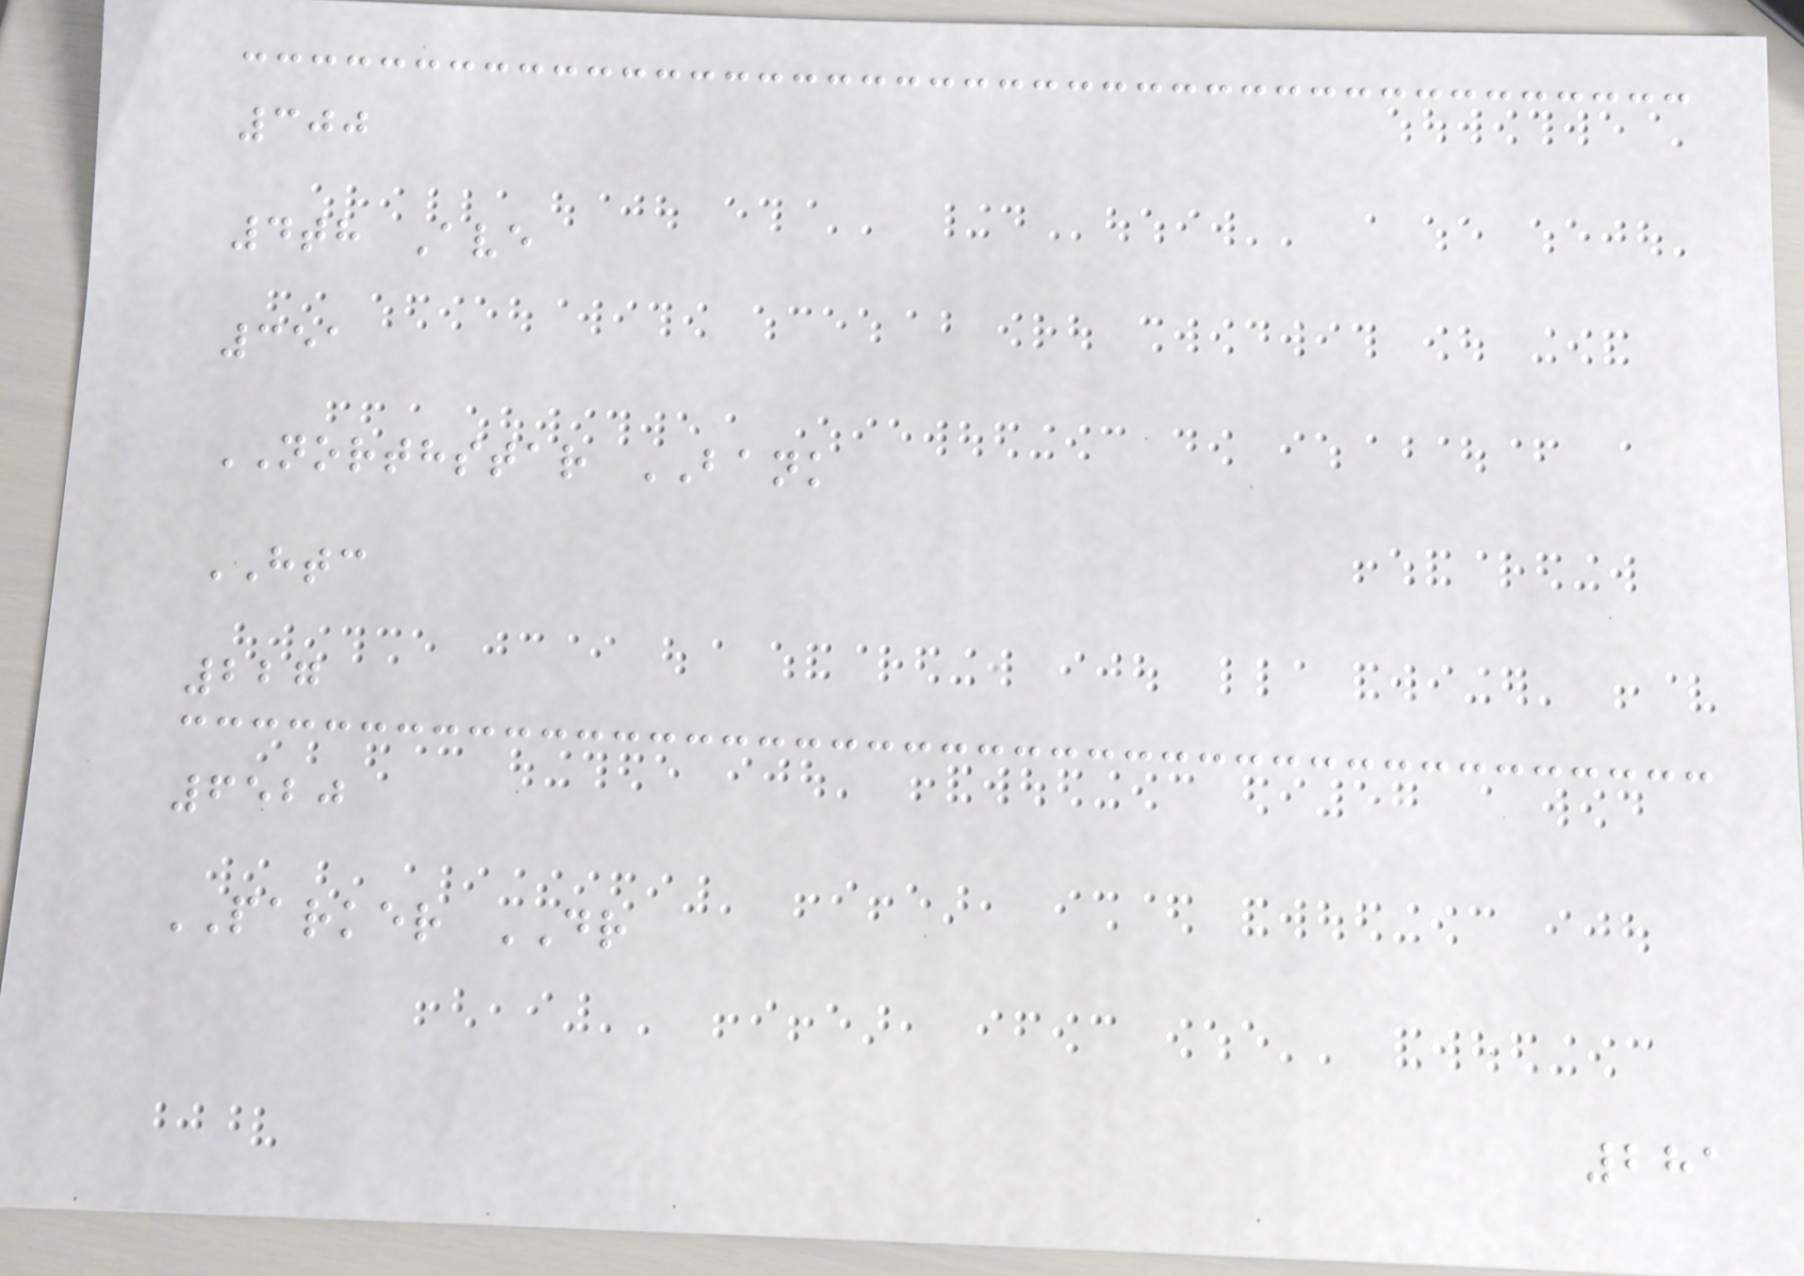300
4th Ave
351
NORTHSTAR BANK
HTC
227
6520
PARKER DR
281
